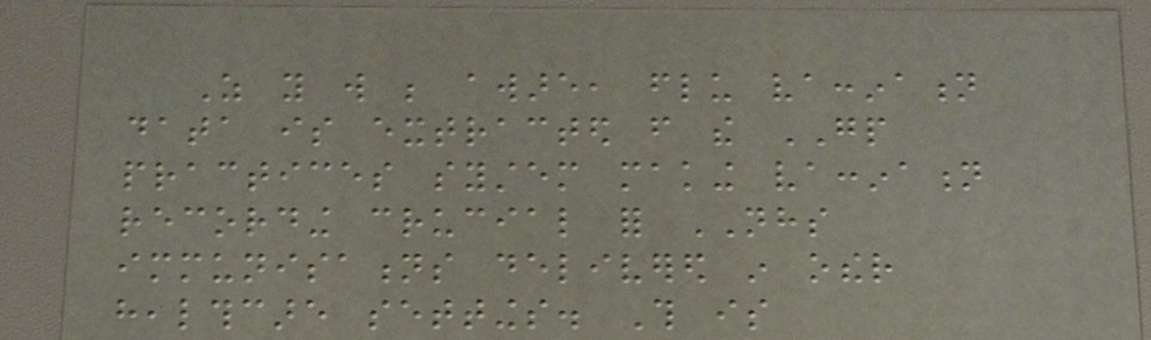As you will be aware, flu vaccination
data is extracted from the GP
practices system making vaccination
recording crucial for NHS
immunisations delivered in other
healthcare settings. This is
